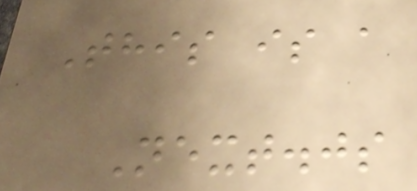This is a
Next.js
